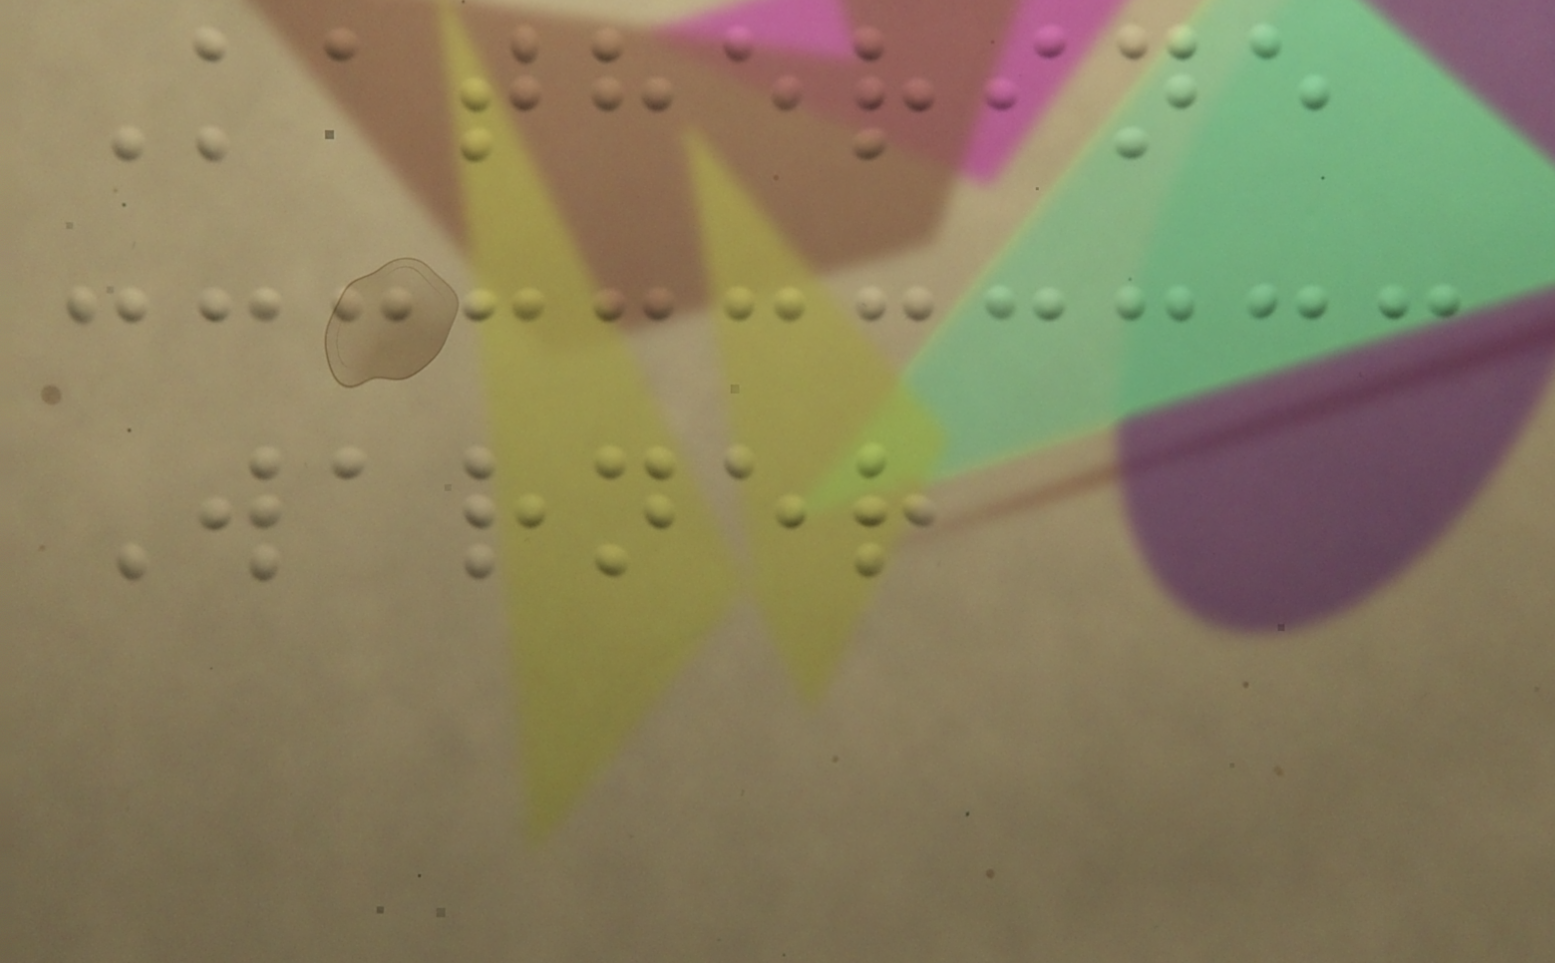Katherine
Warner
